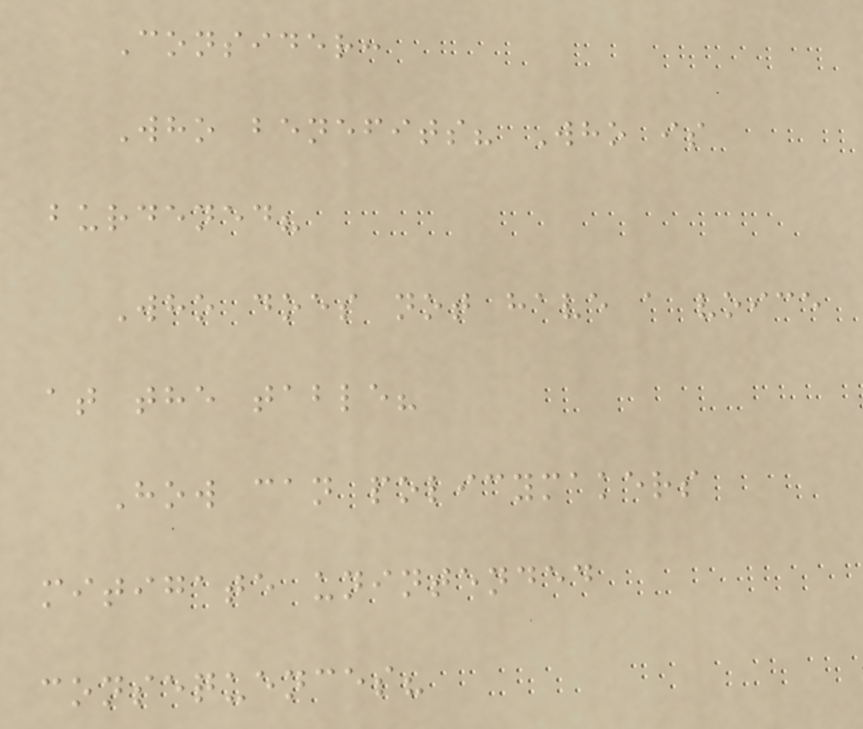Consider:
Who benefits? Who is
burdened?
Who does not have a voice
at the table?
How can policymakers
mitigate unintended
consequences?
